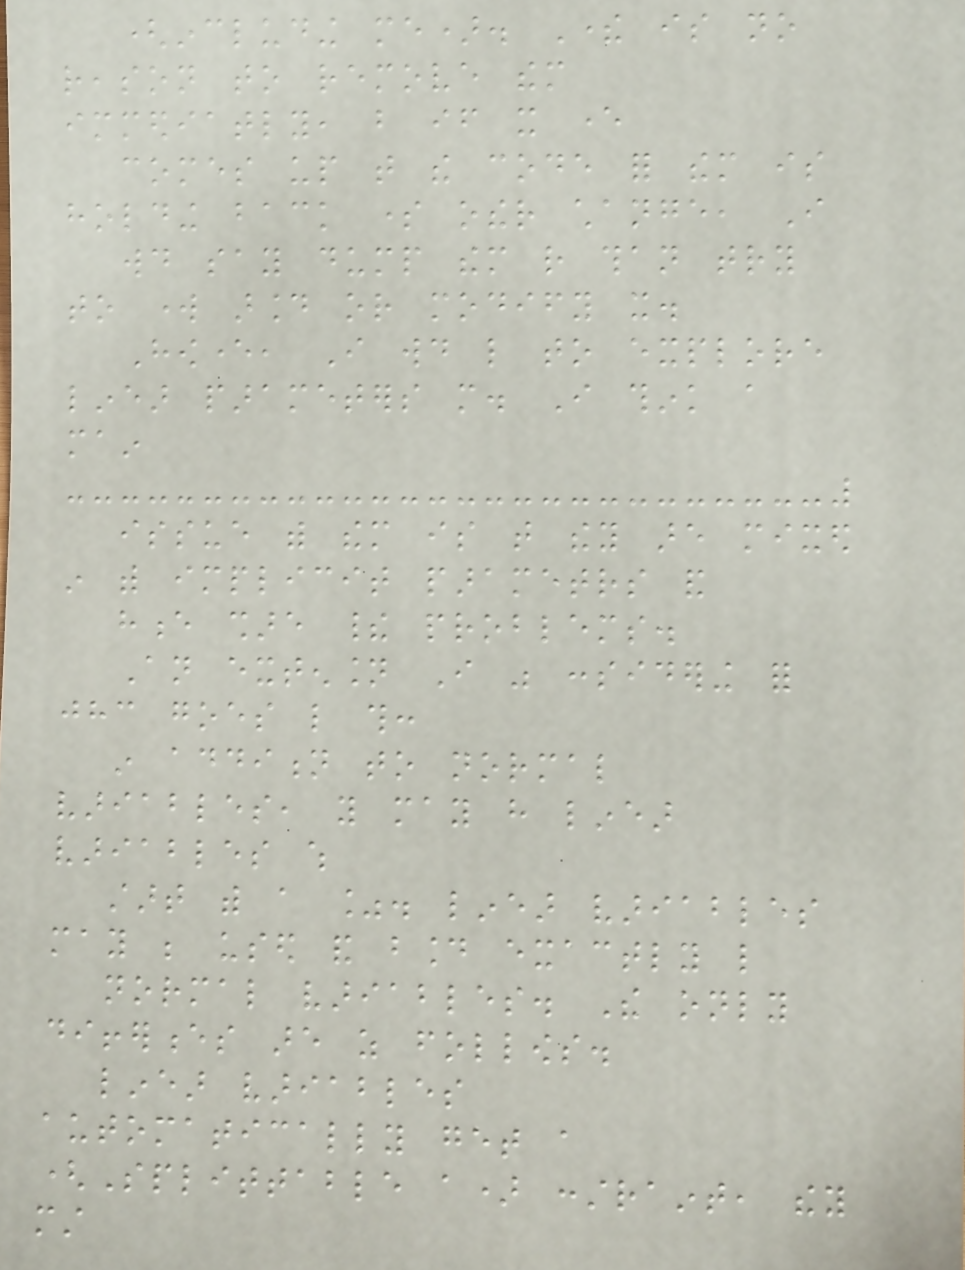(including me). There is no
reason to remove them
immediatly, but if it ever
comes up that the code for them is
holding back some other change, I
would say dump them rather than try
to work around or modify it.
However, I would like to explore
linear parameters more. I think a
main
issue with them is that they are mixed
in with implicit parametrs and
hence share their problems.
An extension I was considering for
jhc goes like this:
in addition to normal
variables, you may have linear
variables which
start with a %. linear variables
may be used and bound exactly like
normal variables. The only
differences are as follows.
linear variables
automatically get a
(Splittable a) constraint, they
must
